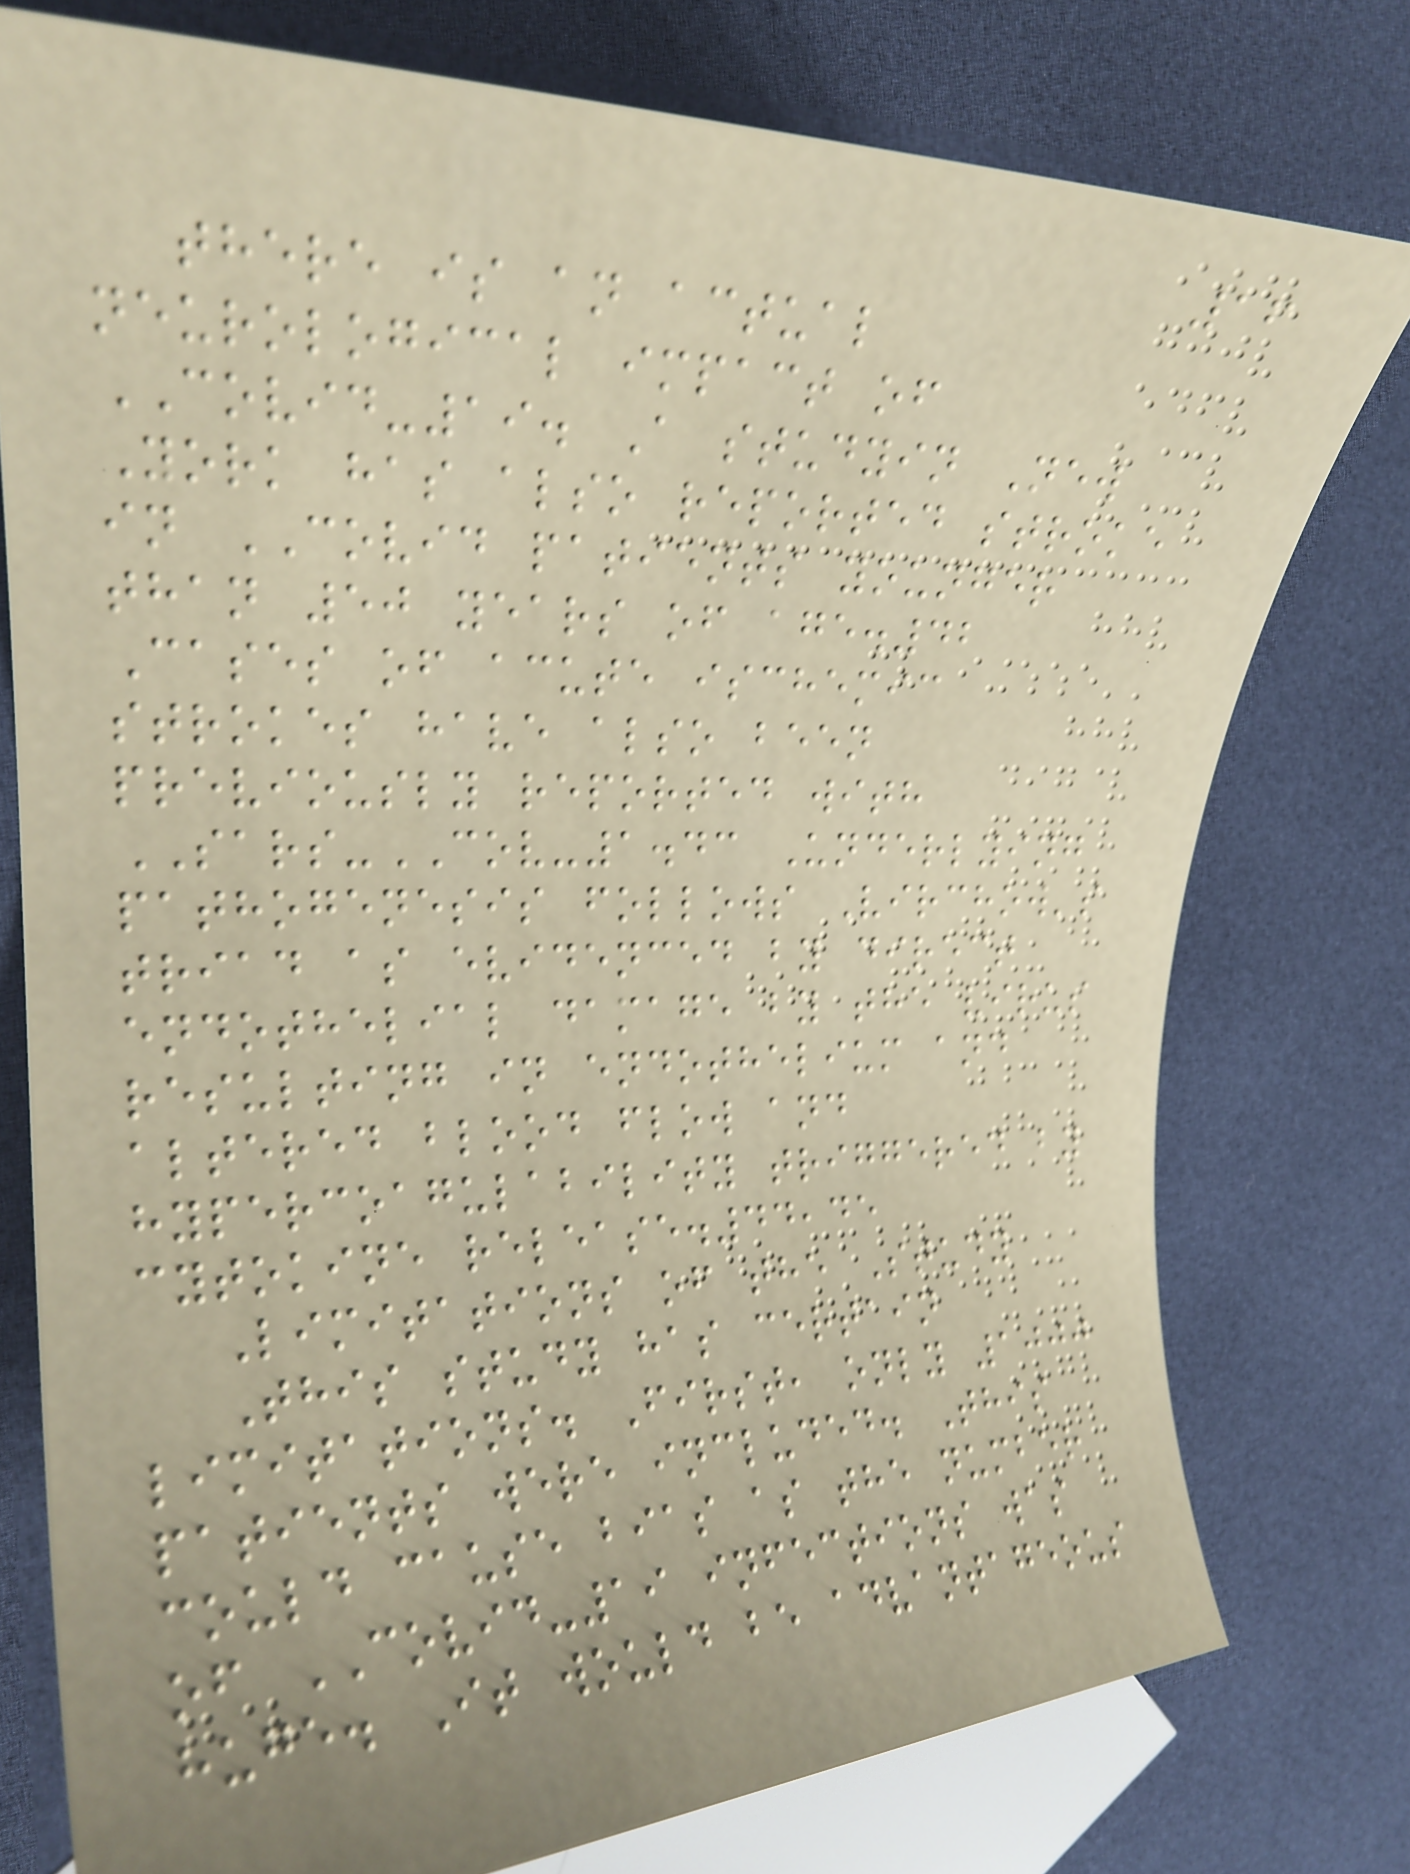16
there is an actual
neurological impact of
COVID-19. A studyin New
York has also reported stroke
in COVID patients younger
than 50 years of age.42
Cases of acute ischemic
strokes have also been
previously reported with
SARS-COV-1.43 Underlying
pathogenesis follows Virchow's
triad as evidenced by direct
endothelial damage by the virus
resulting in endothelium and
altered blood flow and
hypercoagulability triggered by
cytokine release.44,45
Limitations of the Study
This study has certain
limitations. First, only 1000
patients were included. This
could cause bias as the number
of COVID-19 infections was
huge. It would be advantageous
